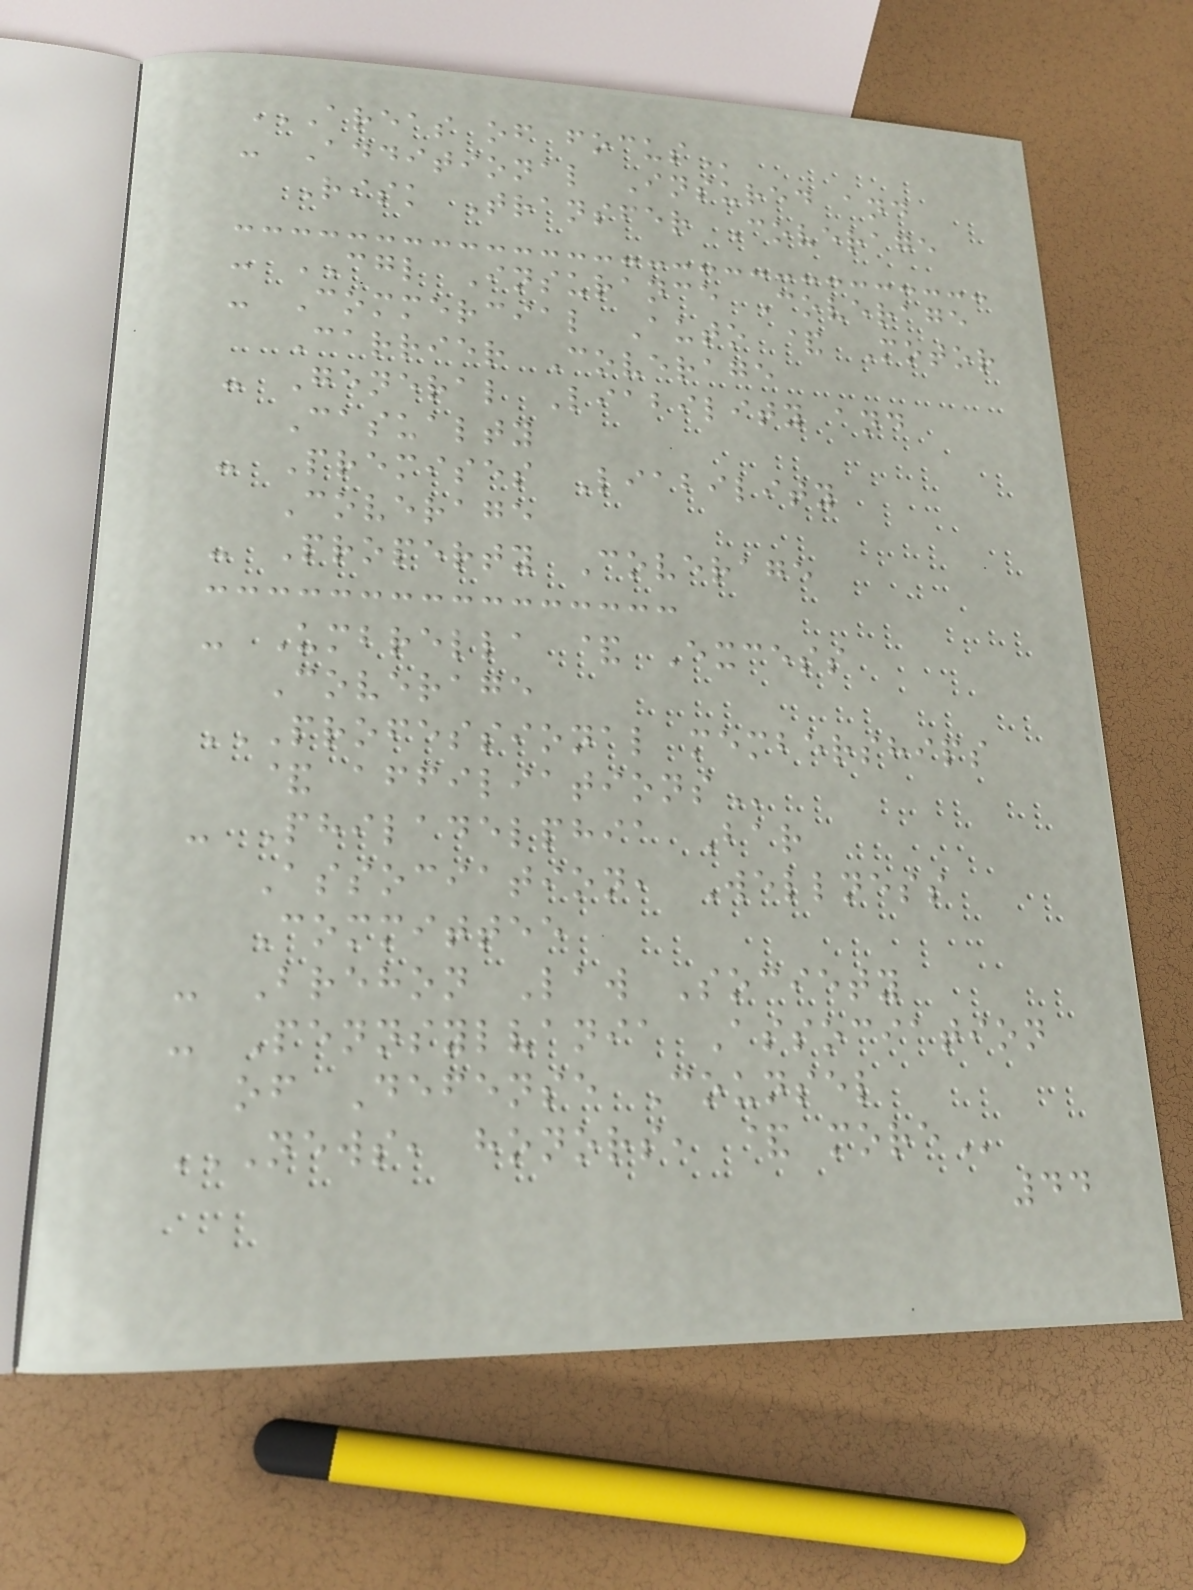AREAS OF FOCUS
- Additional Insured and
Risk Transfer Coverage
- CGL Insurance Coverage
- Commercial Auto & Motor
Carrier Coverage
- General Liability and
Casualty
- Premises Liability
Coverage
- Property Coverage
- Umbrella & Excess
Coverage
PROFESSIONAL MEMBERSHIPS
& AFFILIATIONS
- Philadelphia Bar
Association, Wellness
Committee
- Brehon Law Society
- Pennsylvania Association
of Defense Counsel
NEWS, HONORS, & MORE
44
